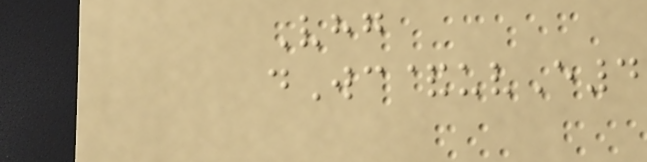Vhg
dWc&uvE4
